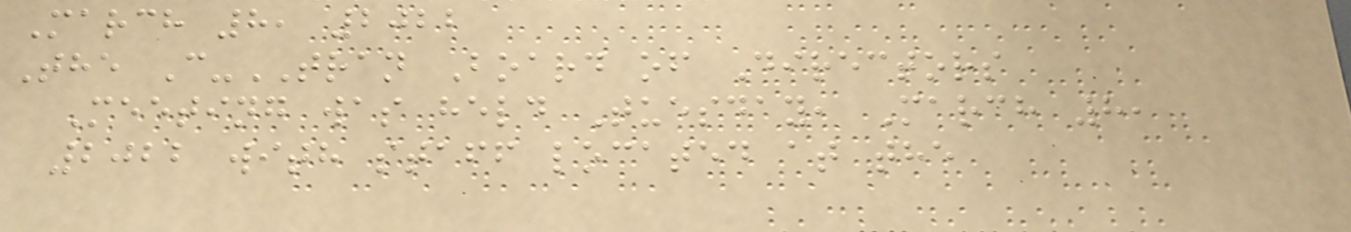March 8, 2022
The C-TRAN Board of Directors
Meeting was held Tuesday, March 8,
2022 with staff located at the
